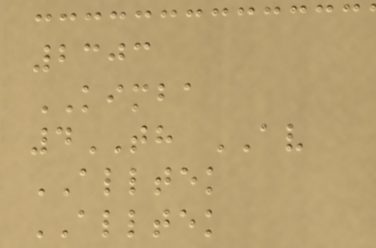2303
KIMBA
4TH AV
ALLTEK
ALLTEK
